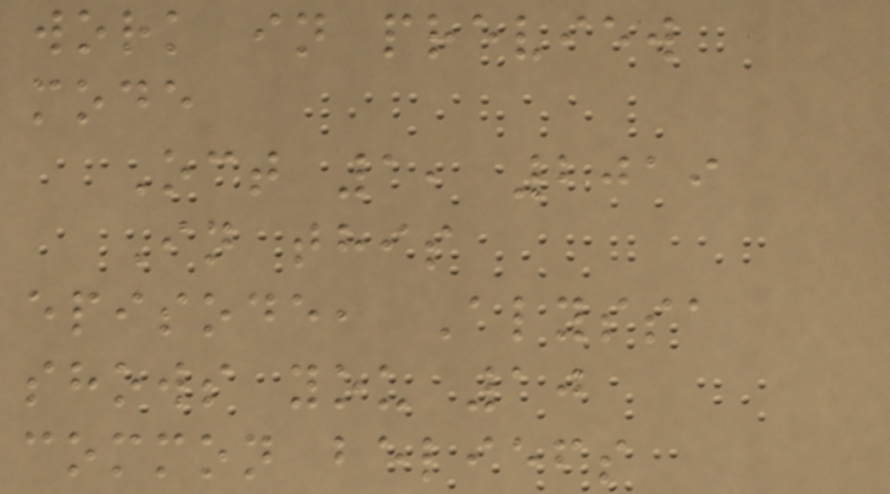work in preview
mode
Oct 1, 2019
In this
episode, Alyssa
shows you 10
common beliefs
